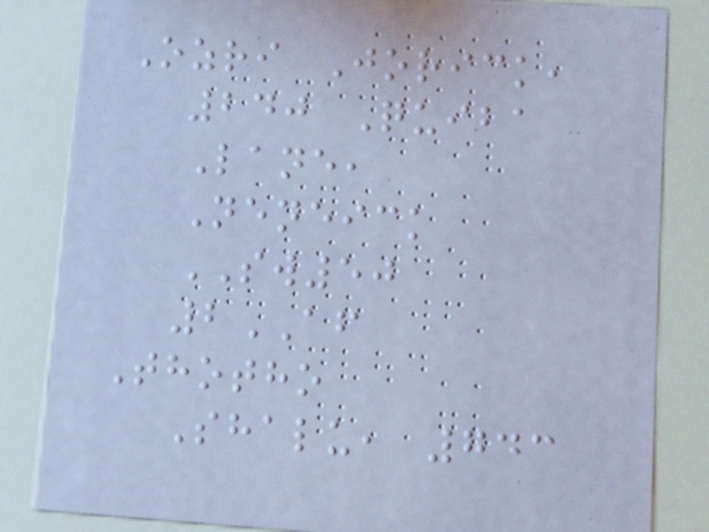Ozri Jorick,
240 Quiba
Lane,
Neneick
SW50
2AF
Thotho
Shalu, 743
